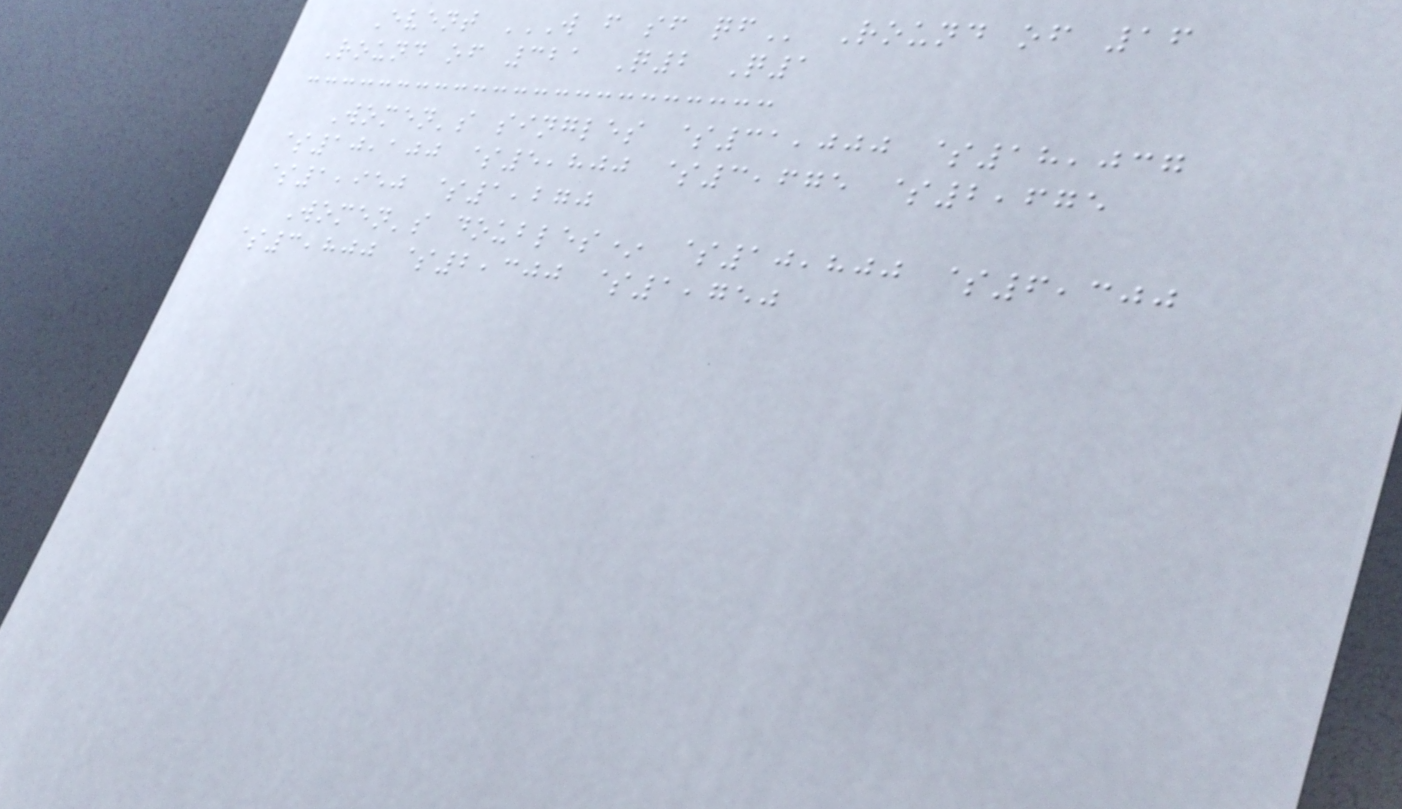Event W F SF QF Round of 16
Round of 321 Q2 Q1
Women's singles $31,000 $18,037
$10,100 $5,800 $3,675 $2,675
$1,950 $1,270
Women's doubles* $10,800 $6,300
$3,800 $2,300 $1,750
